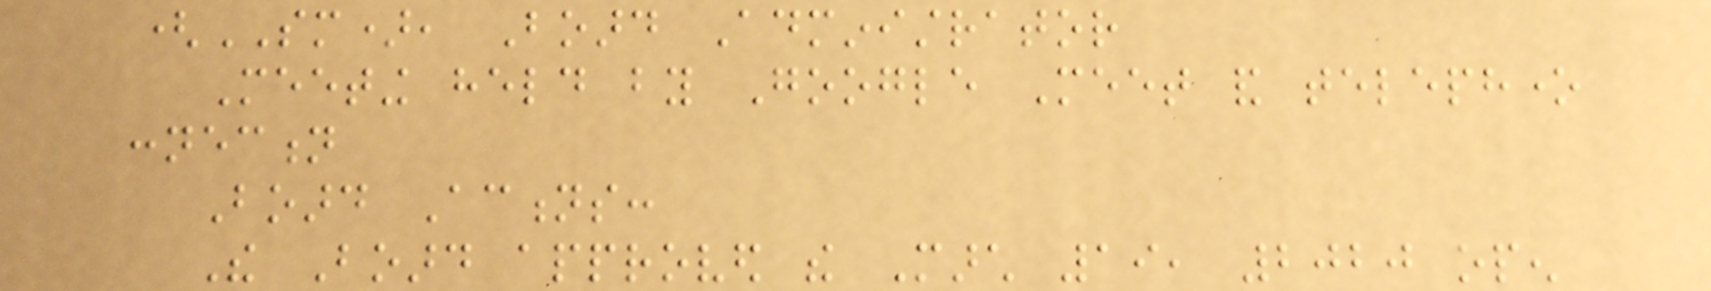(SM), Board Administrator
Meeting held by Google Meet and telephone
connection
Board Actions:
The Board approved the March 19, 2020 open
